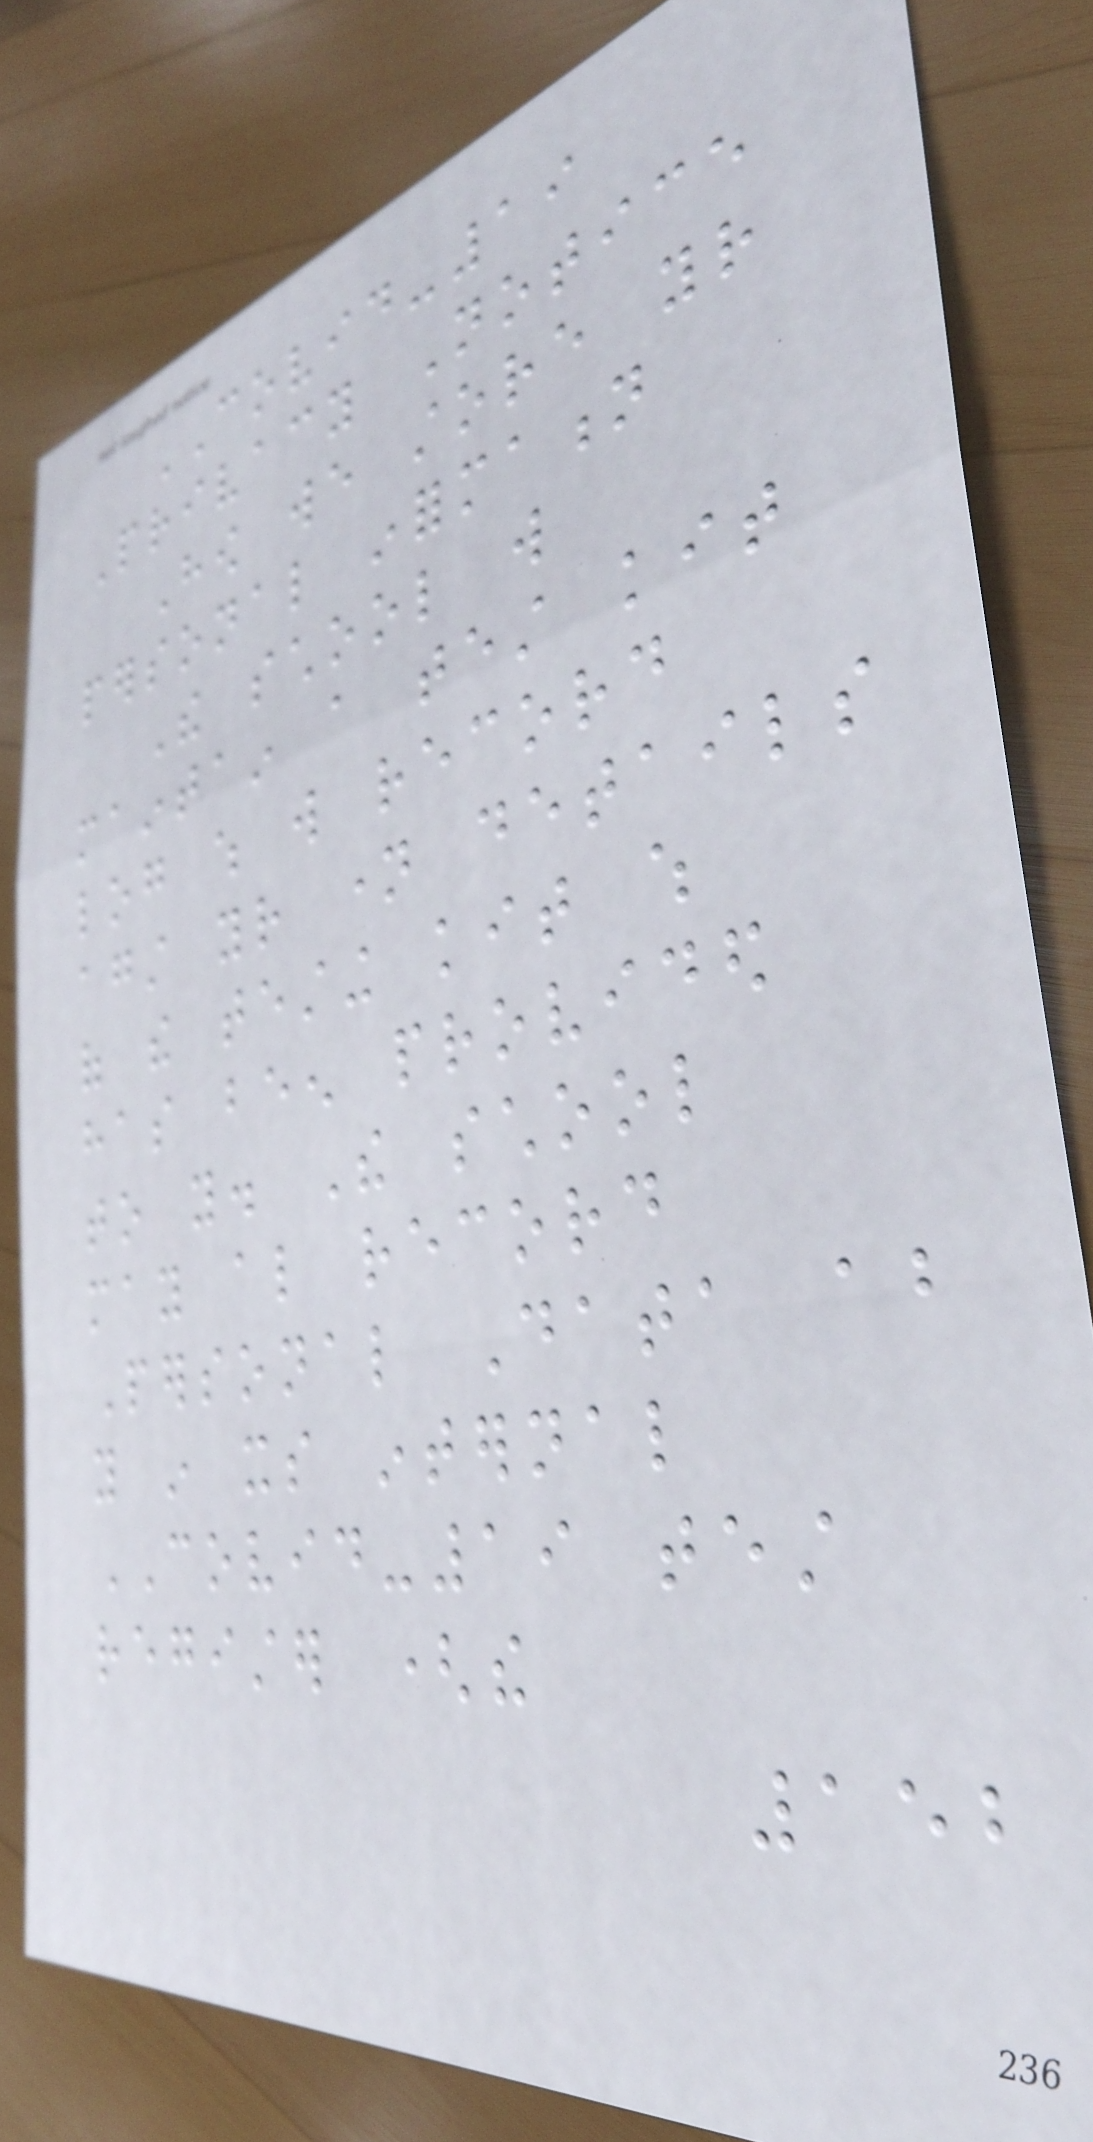COVID-19
Privacy Notice
How we store your
personal information
The school will
maintain a test kit
log which will record
against your name details
of the testing kit which
has been provided
to you. The school
may also record
Personal Data about
you in its internal
COVID-19 test
register (the
152
